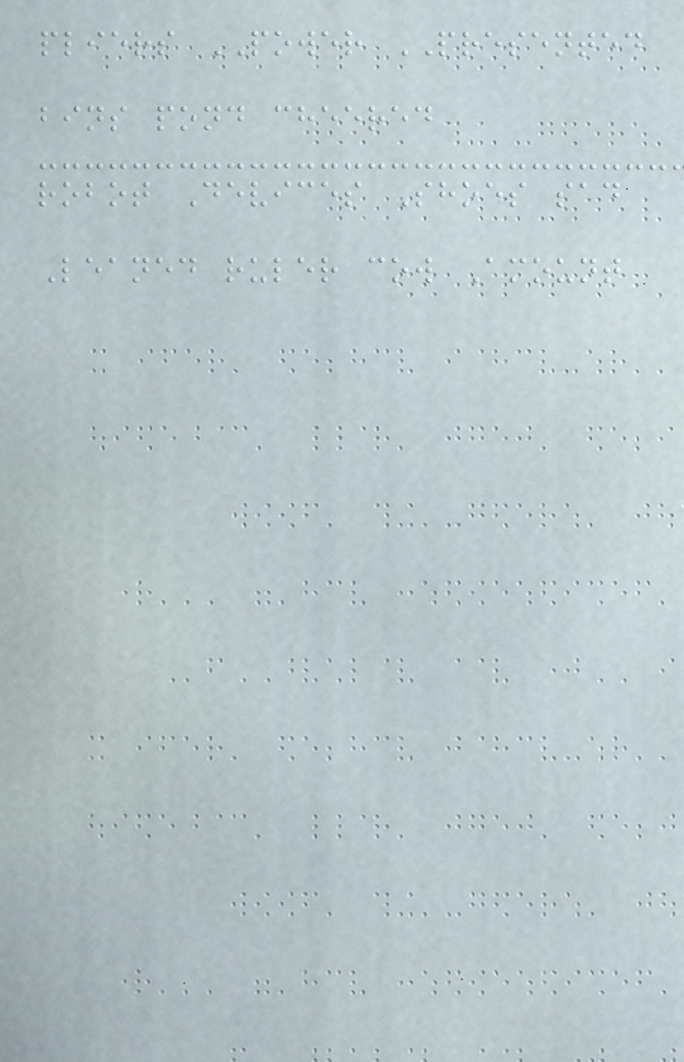pliers POWER PRESENTED
bins pond cheered
robot Devices Shoes sad
Leaned ruler cow Amount
